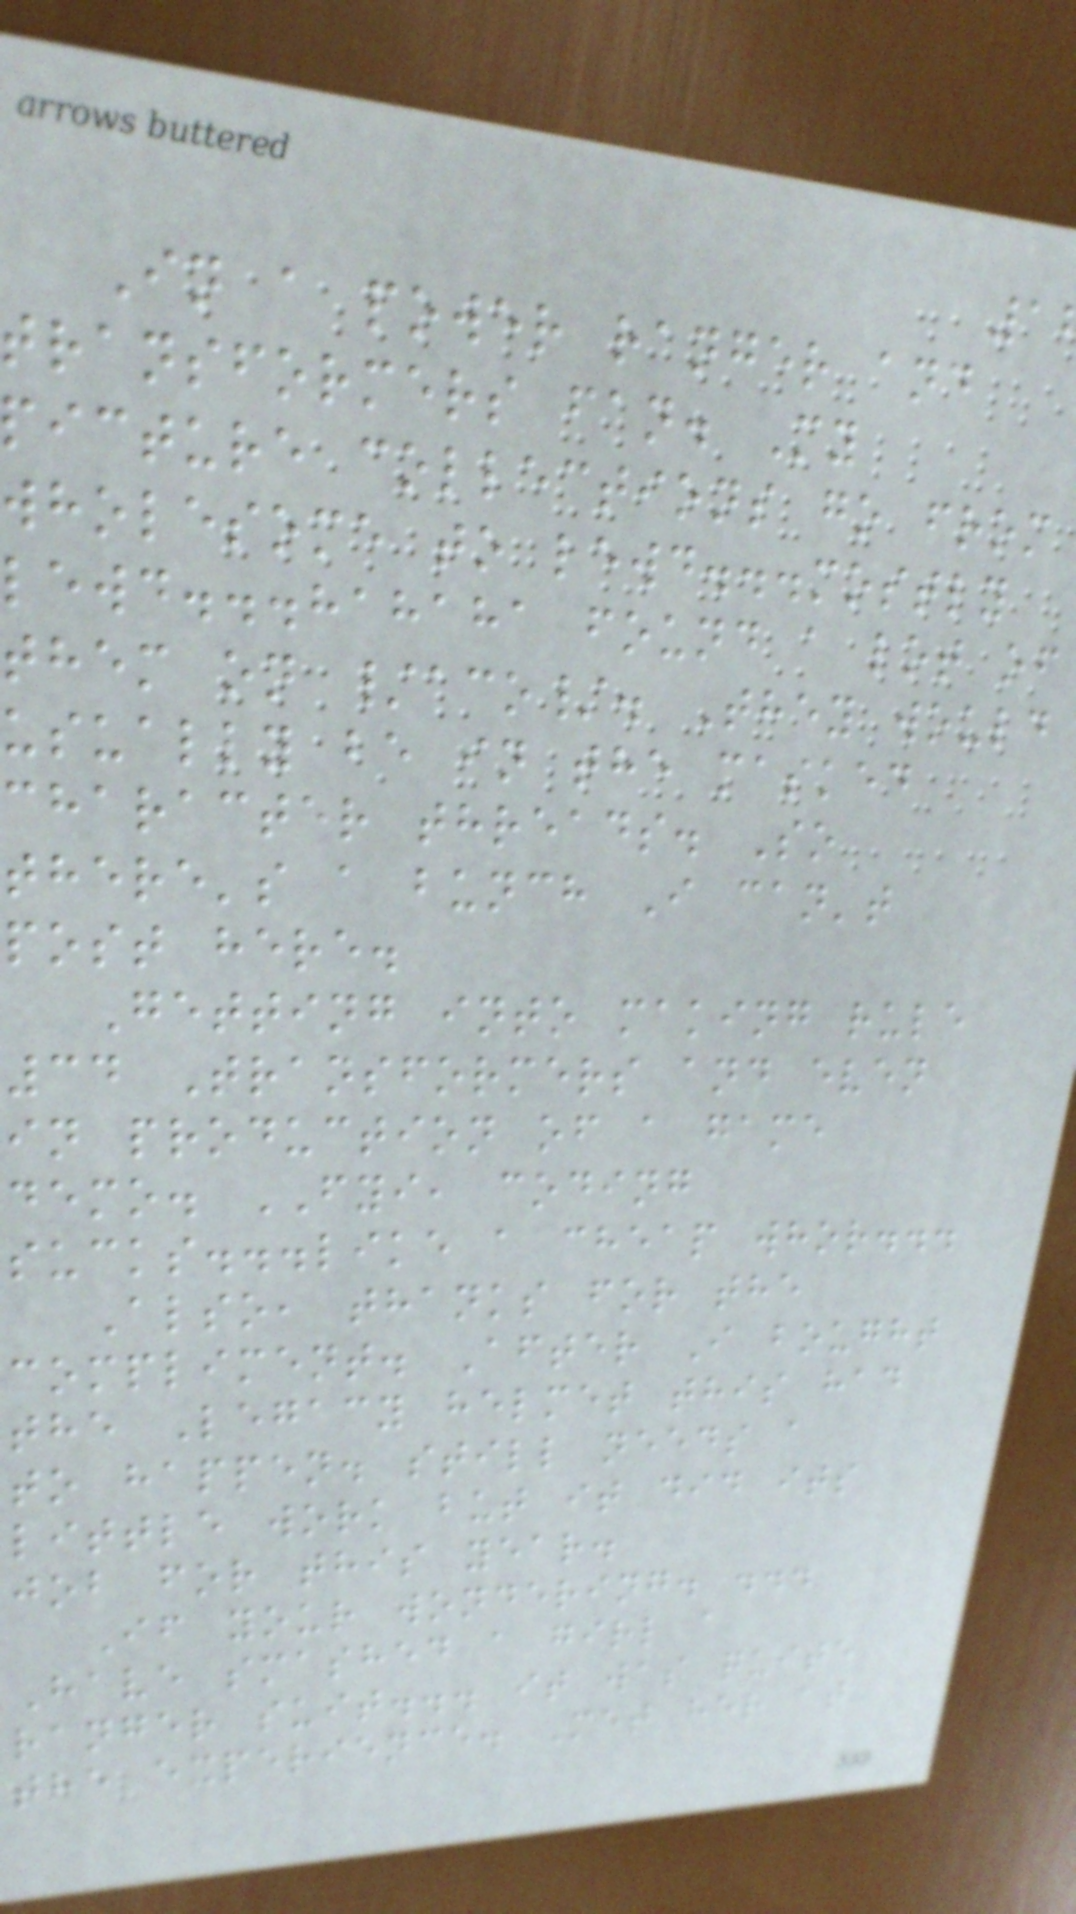In a power ranger and
transformers fan. My
picture collections go from
wholesome to lewd...mostly
lewd...hahaha found a lot of
them on /aco/. They would
usually be in the masked
character threads. So
there's a bunch I can't
post here.
Getting into making rule
34 Transformers and even
in production of a game
demo. FYI, coding
sucks...like a cheap whor...
Also, thanks for the
compliment. After I bought
the Legacy helmet this had
to happen. still needs a
little work but it did its
job for this year.
If your wondering. ...
Have smashed a girl a
ranger suit... it was quite
the experience. Met her at
